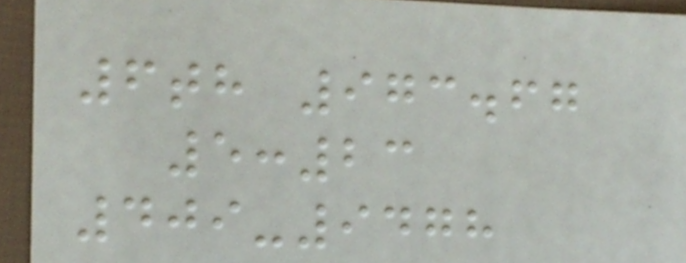6th 973.67
5:23
409-9478
